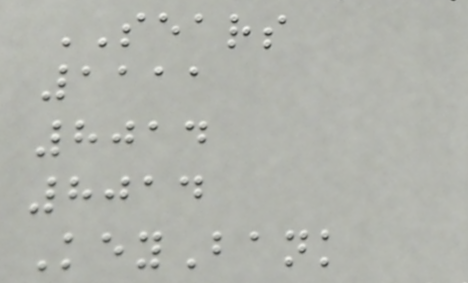SEARS
1111
8014
8014
KeyBank
